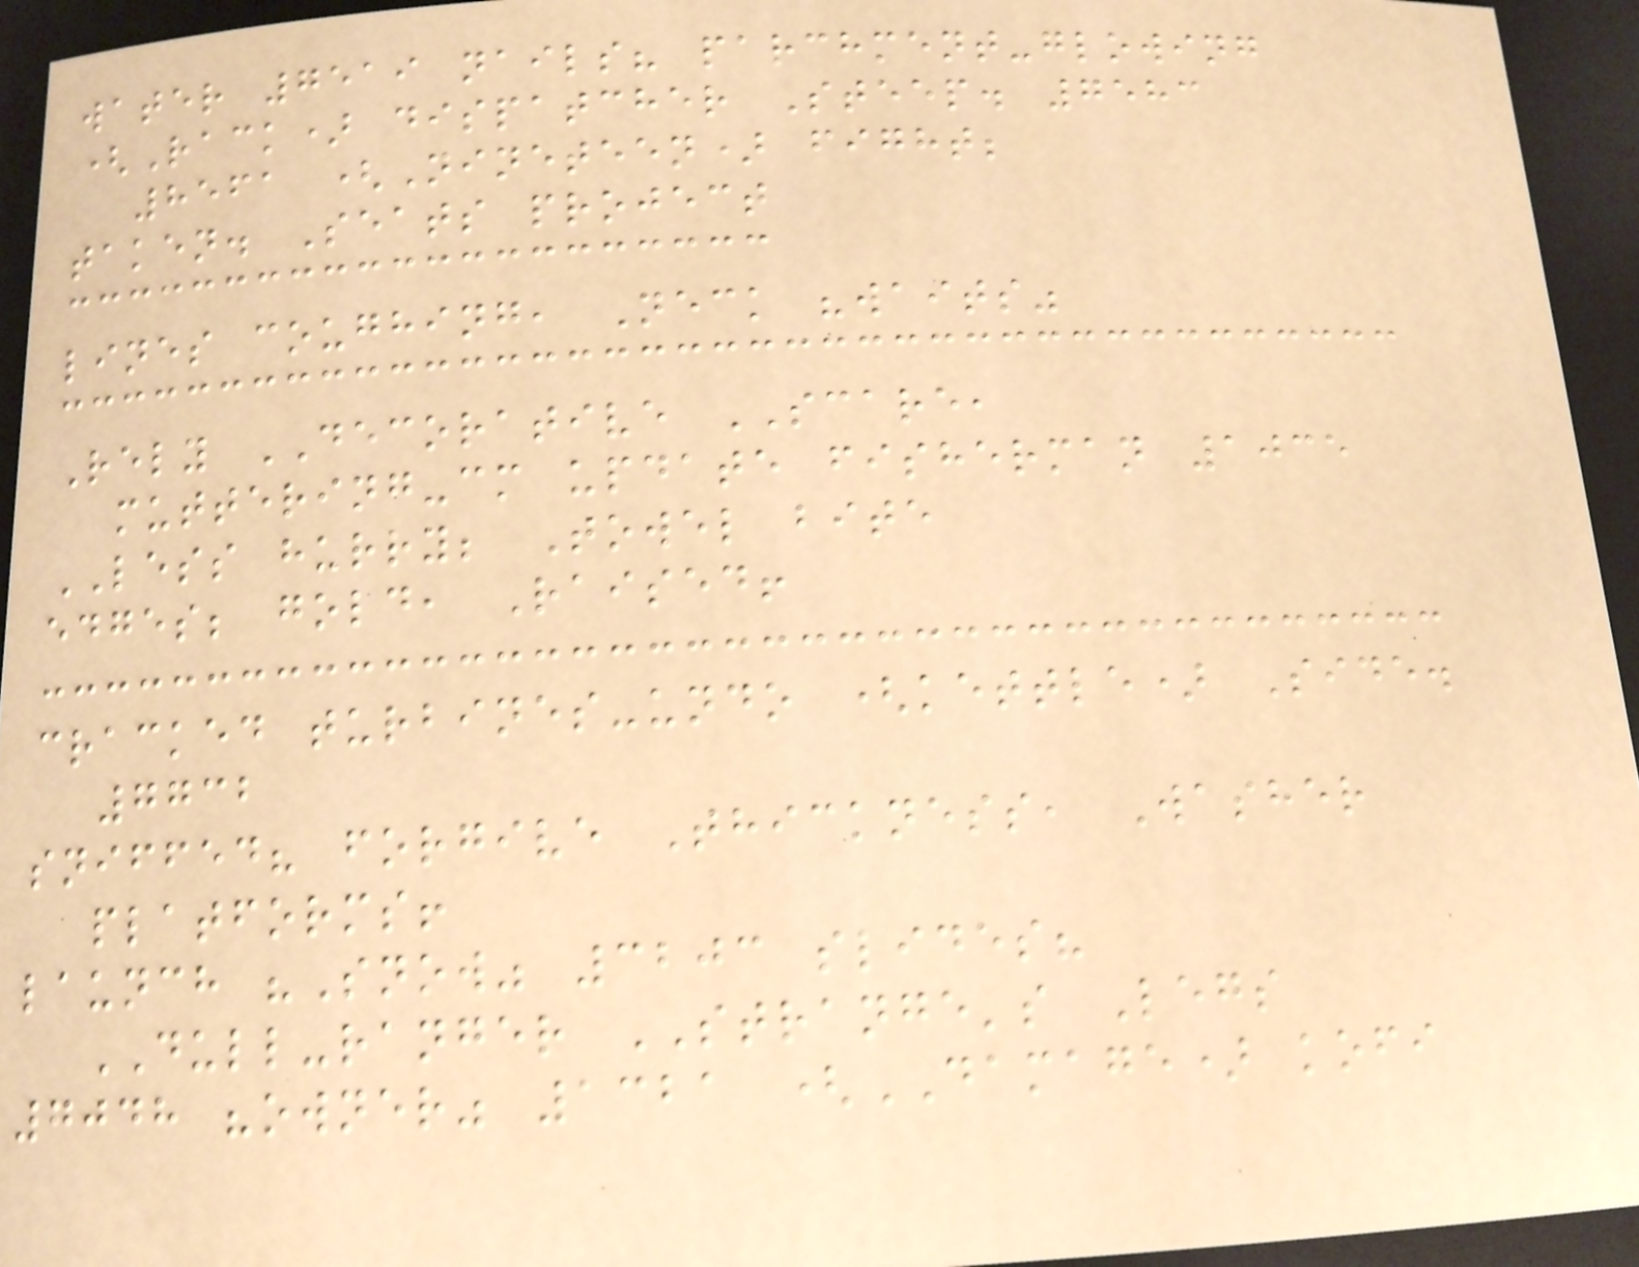water 7519 nails? parchment-glowing
(Rack) dispatcher Steep. 7583
8561 (Nineteen) fight;
taken. Seats project
lines coughing, Neck "waits"
Rely DECORATIVE SCARE,
muttering-cm update fisherman 1035
LESS hurry; Towel bite
edges; gold, Raised!
cracked turbines-undo (kettle) Side.
7732
sniffed? forgive Thickness, Washer
platforms!
launch "Snow" 3203 slides?
DULL-ranger STRANGE's Legs
7048 "owner" 1321 (DAMAGE) kofi
